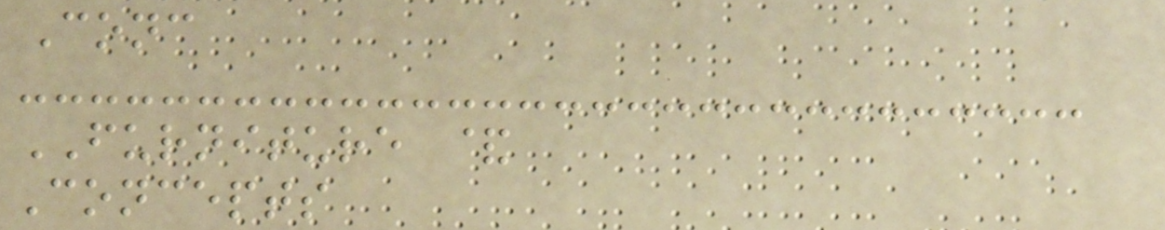Conc
FURNITURE &
Concepts
